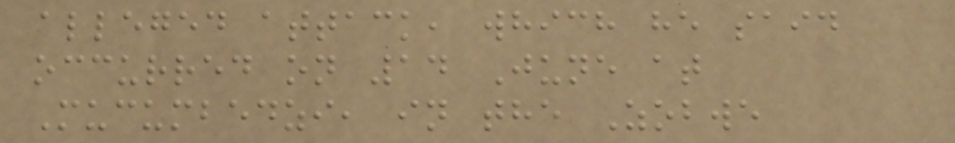alleged attack, which he said
occurred on 14 June at
Mucumbedzi, in the Zobwe
